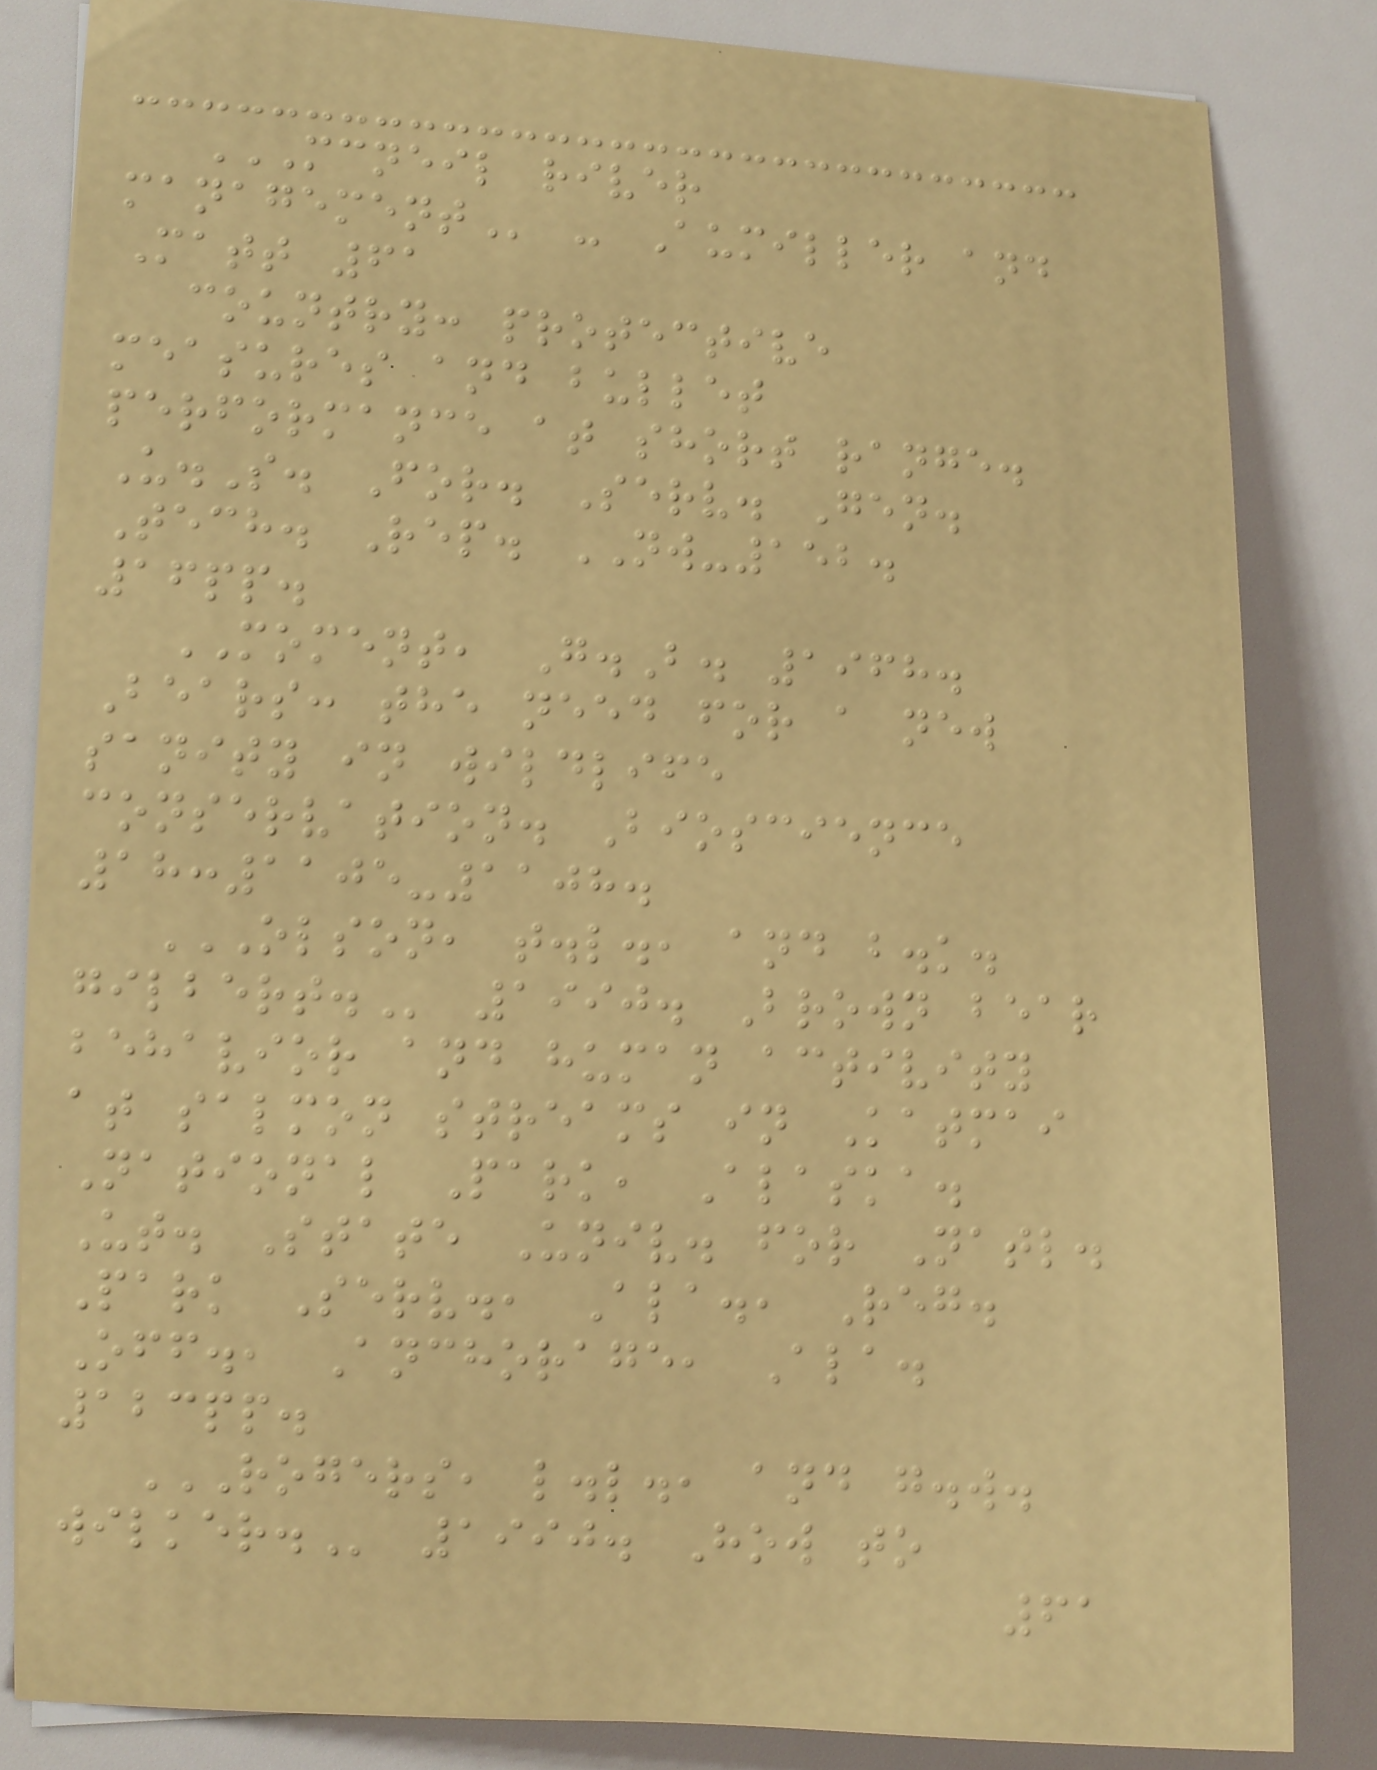MCNEIL RIVER
MANAGEMENT - Aumiller and
Matt 61
country: protective
measures and bullet
performance at short range.
U.S. For. Serv. Gen.
Tech. Rep. NW-152.
16pp.
MOMENT, G.B. 1968.
Bears: the need for a new
sanity in wildlife
conservation. Bioscience
18:1105-1108.
OLSON, T.L., AND B.K.
GILBERT. 1990. Brown bear
behavior and human activity
at salmon streams in Katmai
National Park, Alaska.
Ut. State Univ. for Natl.
Park Serv., Ala., Reg.
Off., Anchorage, Ala.
123pp.
ROGERS, L.L., AND G.W.
WILKER. 1990. How to
61
